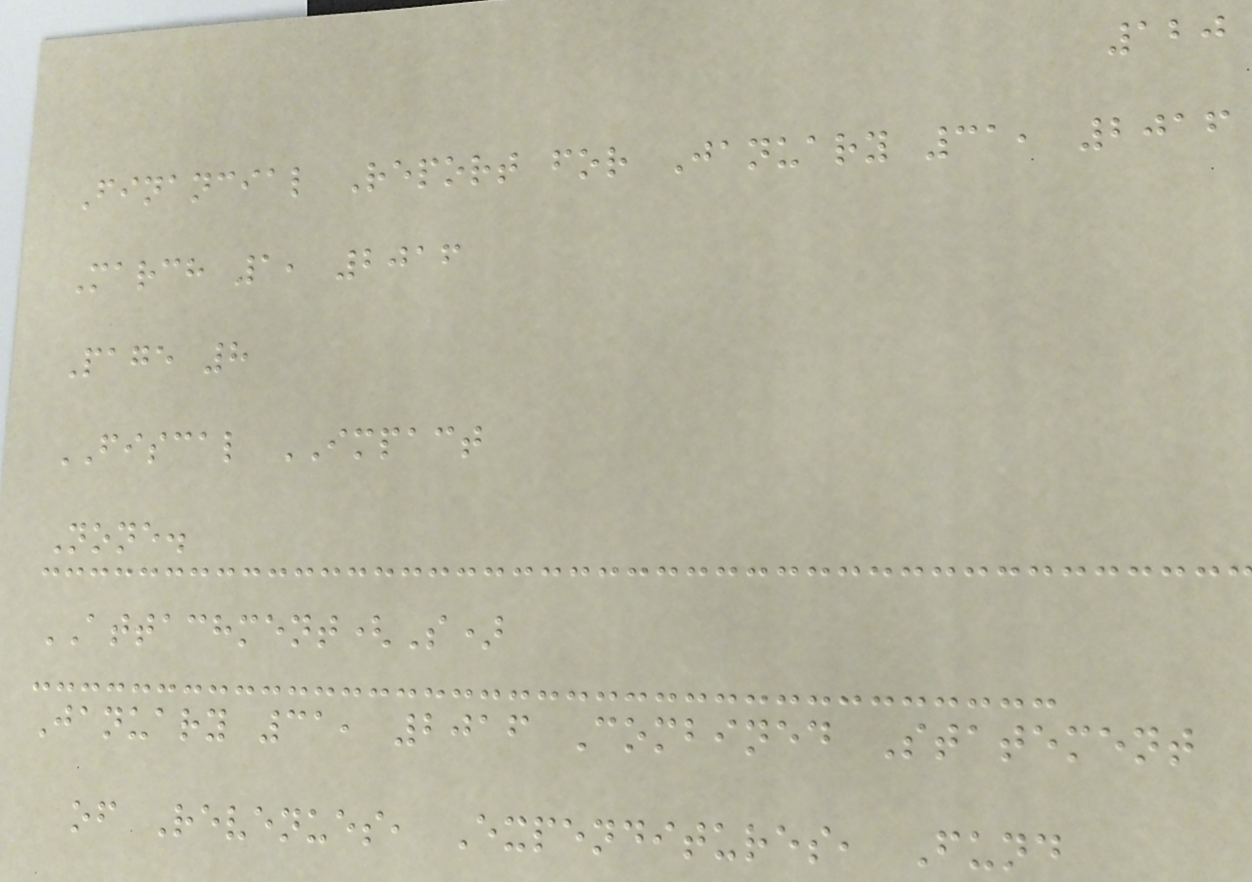120
Financial Report for January 31, 2016
March 1, 2016
Page 8
FISCAL IMPACT
None.
ATTACHMENT(S)
January 31, 2016 Combined Statement
of Revenues, Expenditures, Fund
